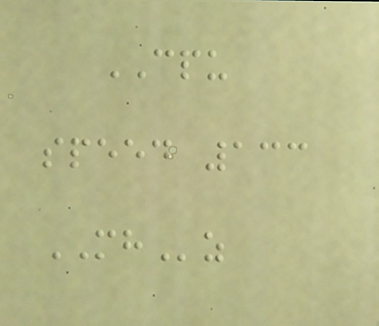CPU
speed 133
MHz
